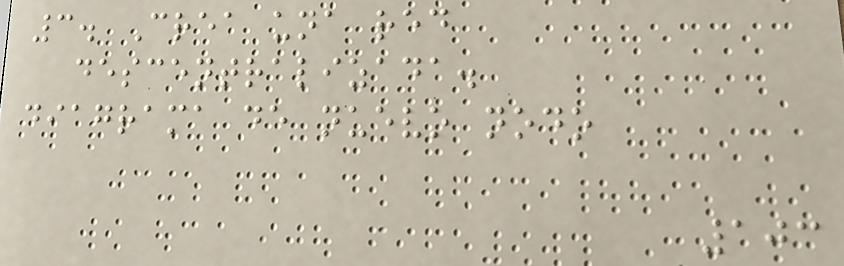3. Crea una red
descentralizada.
diagrama de nuevo nodo
103
